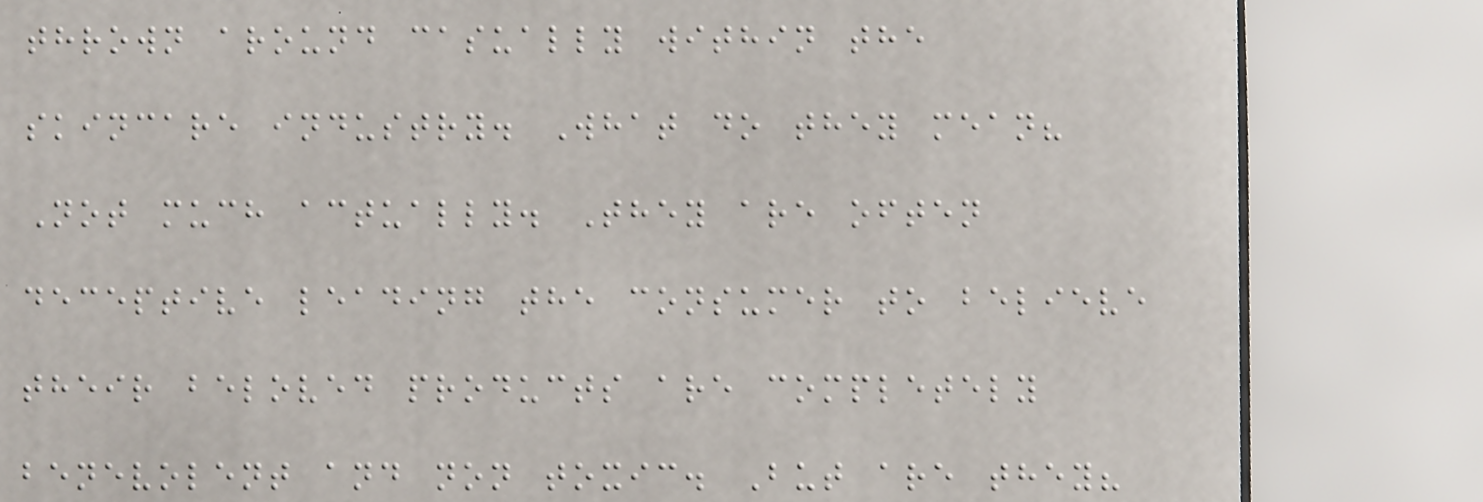thrown around casually within the
skincare industry. What do they mean?
Not much actually. They are often
deceptive leading the consumer to believe
their beloved products are completely
benevolent and non toxic. But are they?
